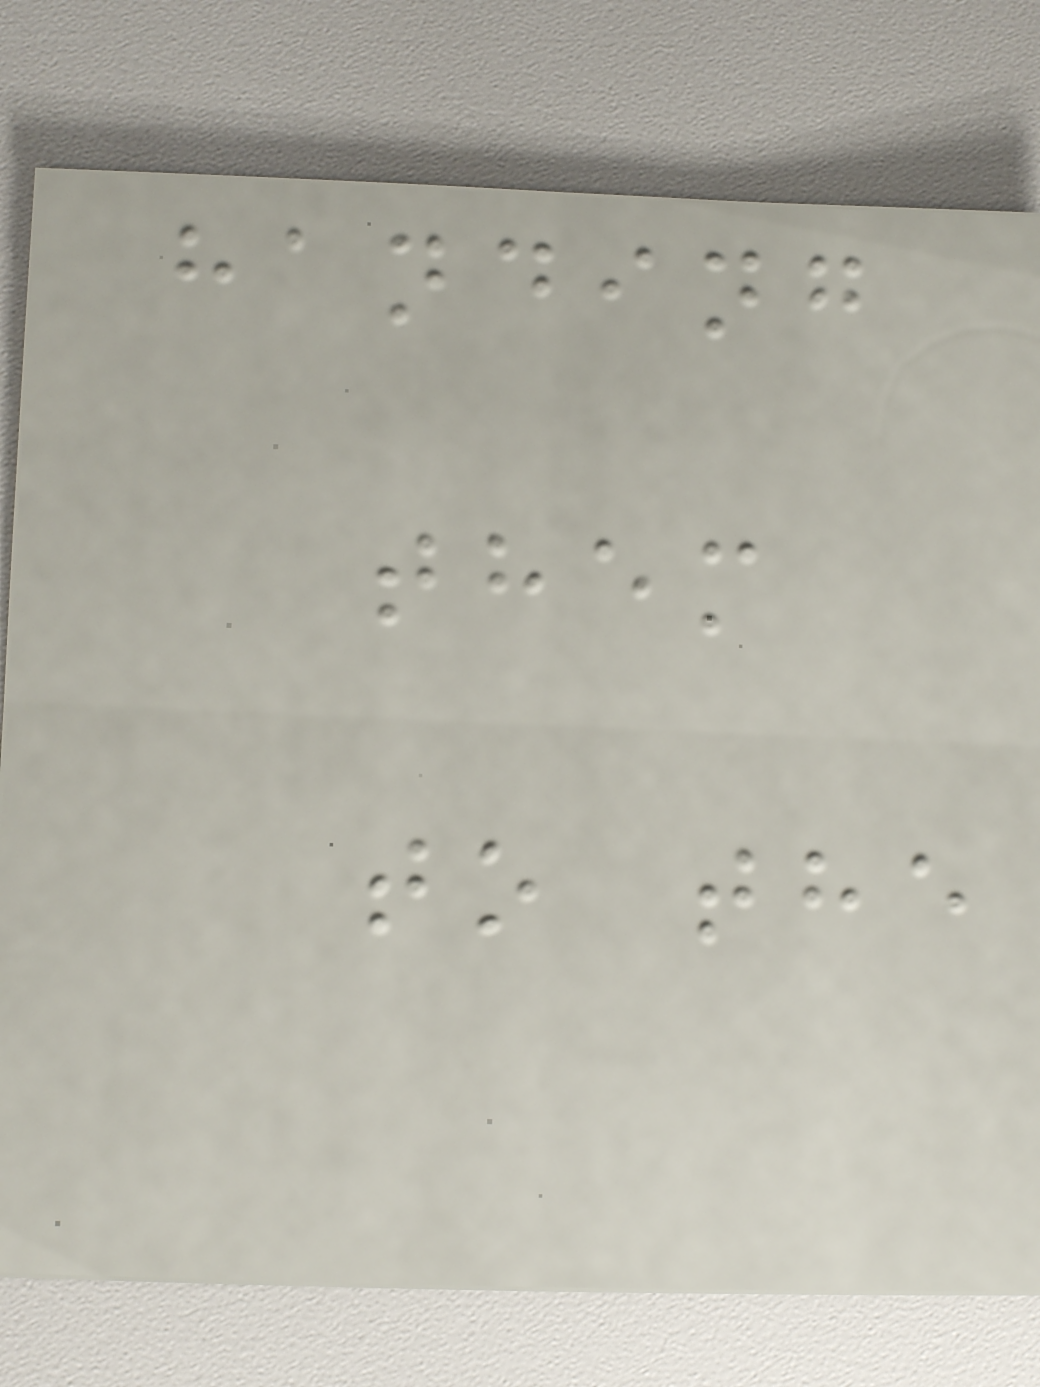handing
them
to the
